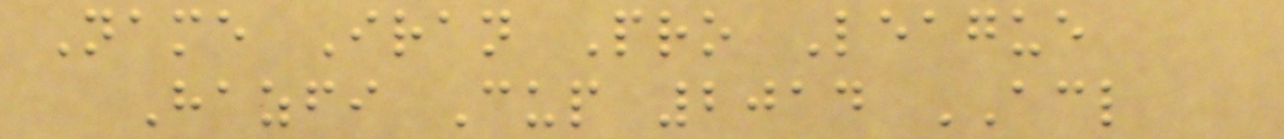Name Iran Pro League
Hazfi Cup 2014 ACL
